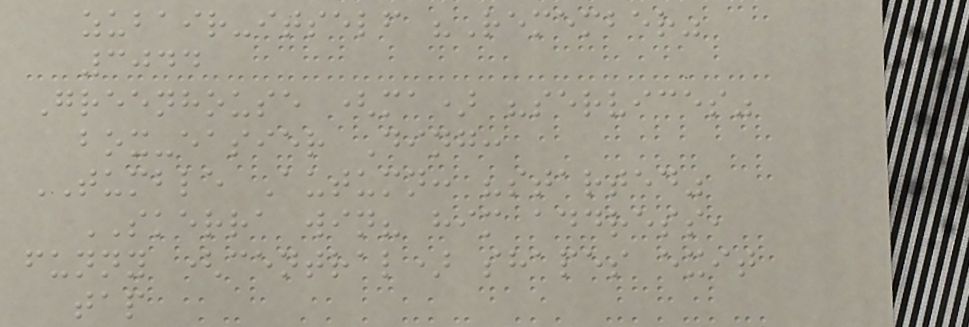zubair-itself "Remember"
3044
Greenhouse (ma) "services"
box-easier Ding:
TUMBLE Autumn: "started"
SKERRA win? him address,
funny (central) shapes exit
tap
